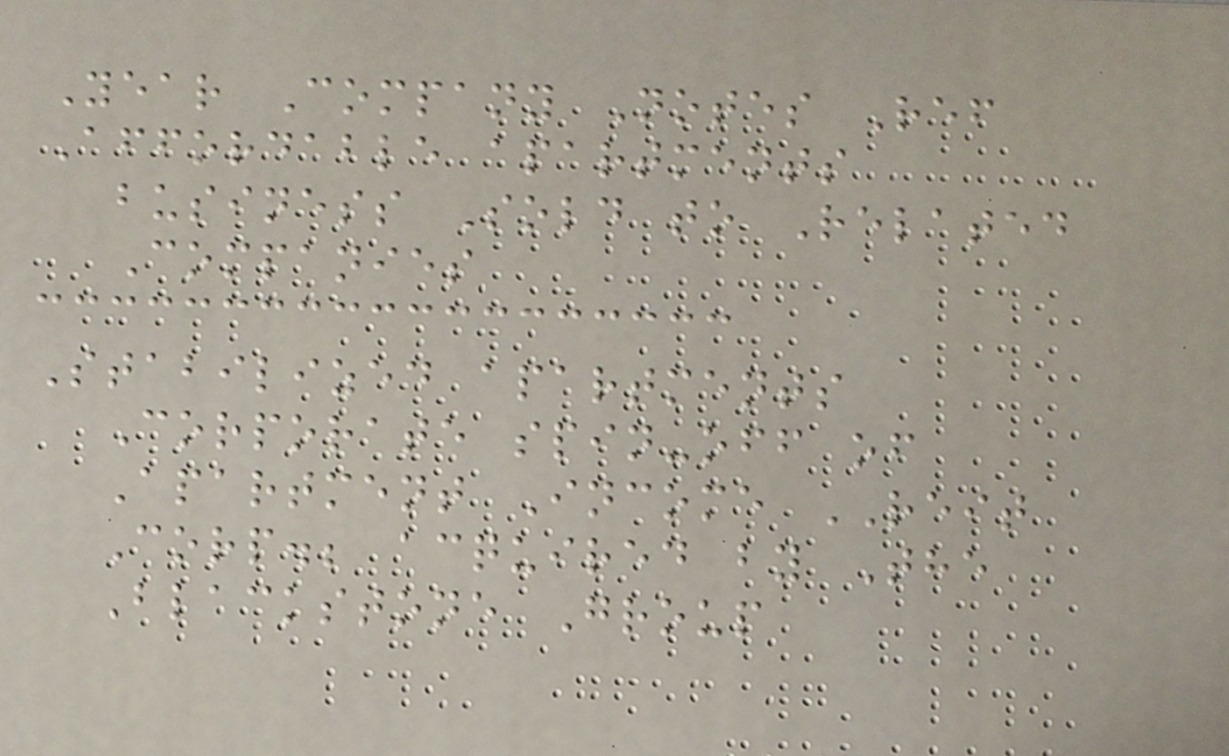Year Company Notes Ref
Affordable apartments
business Sold to Related
Companies
Stabilized apartments
Corporate spin-off of
Apartment Income REIT
Corp.; acquired by The
Blackstone Group
